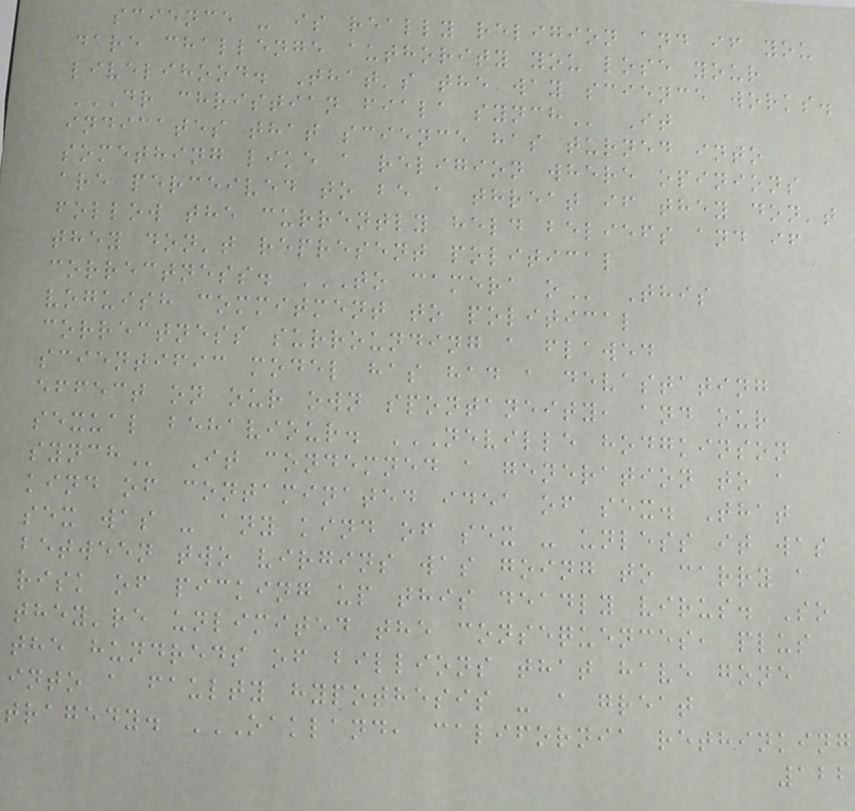science - is really religion and if you
dare challenge authority you lose your
livelihood. That's the way science works.
DR CHRISTIAN FIALA SYNCH It
indicates that science has turned into
something like a religion where opinions
are perceived to be a threat if they don't
follow the currently held beliefs and if
they don't represent political
correctness. TO CAMERA O This
voguish commitment to political
correctness surrounding a flawed
scientific model has had a devastating
effect on our own spontaneity, and our
sexual behaviour. NEVILLE HODGKINSON
SYNCH It condemned a generation to a
kind of contaminated idea of sex. That
sex was - any kind of sex - unless it was
between two virgins was going to carry a
risk of picking up this deadly virus. So
they're unlimited the consequences, plus
the hundreds of billions that have gone
into a faulty hypothesis - a great
tragedy. OAKLAND, CALIFORNIA RETHINKING
122
